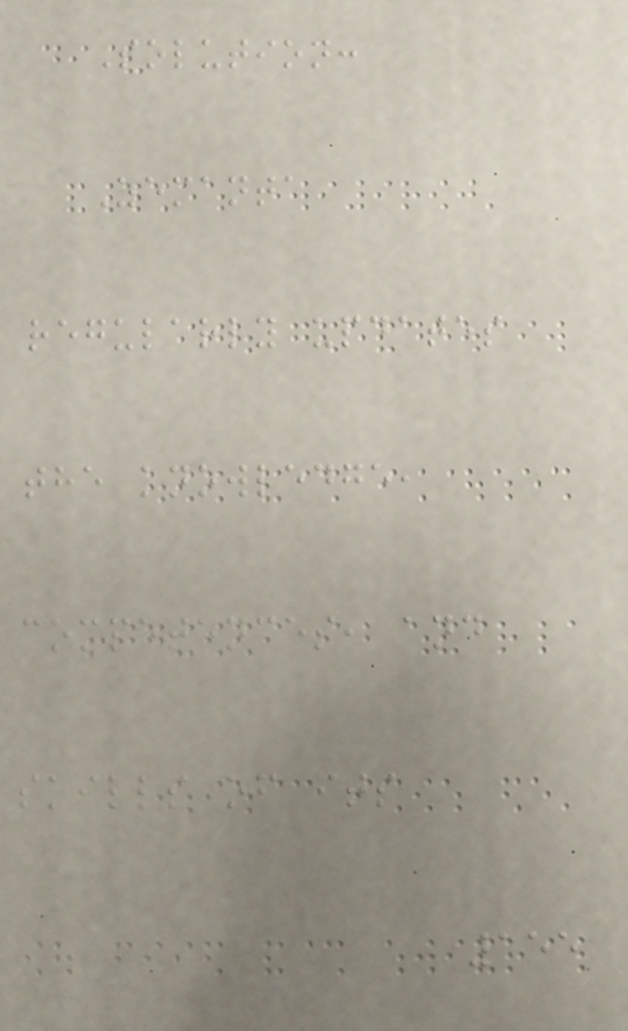Solution:
Zemanta
regularly updates
the knowledge,
competences, and
skills of its
155
